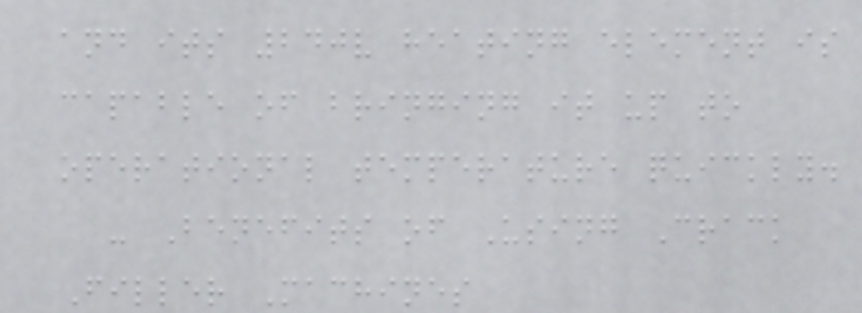and its 240v heating element is
capable of bringing it up to
operational temperature quickly.
- Benefits of Using Crack
Filler Machines
